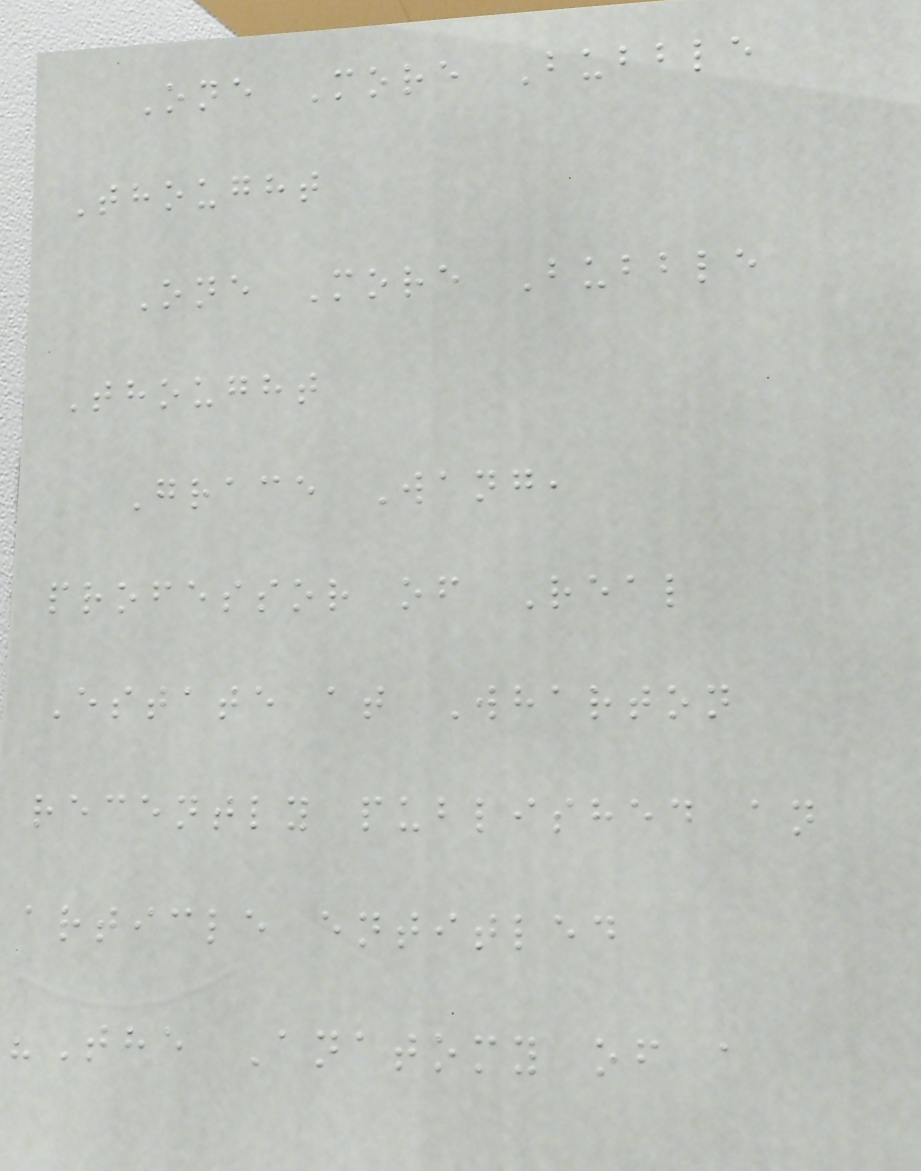One More Bubble
Thought
One More Bubble
Thought
Grace Wang,
professor of Real
Estate at Wharton
recently published an
article entitled
"The Anatomy of a
